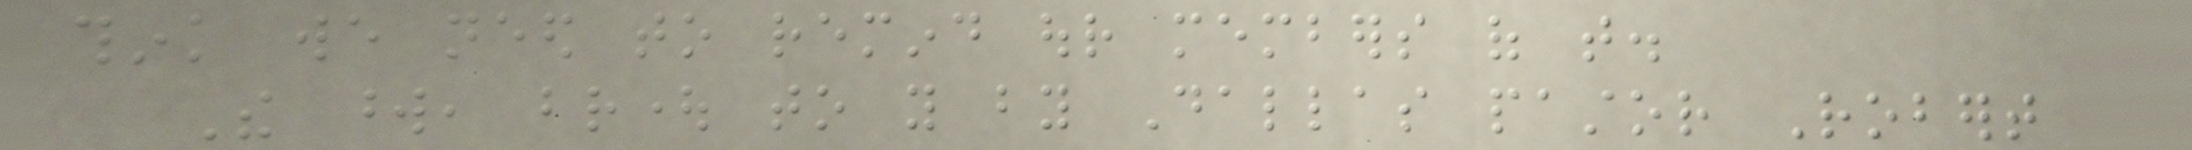think we need to remind our members of that.
The word, brought to you by Dallas pastor Robert
